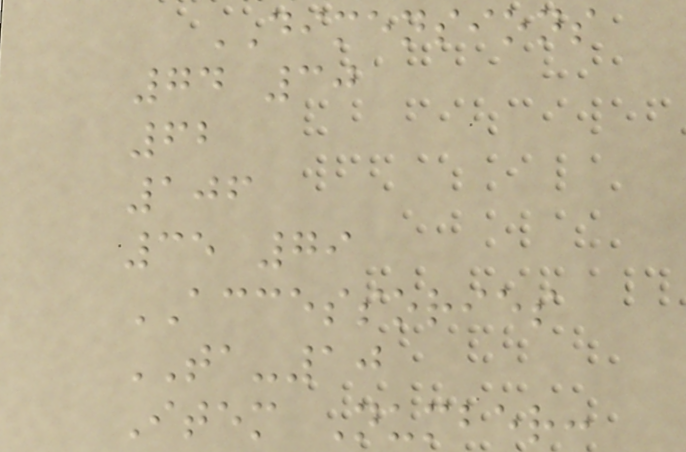DIMENSIONS
74 30
62
106
35 79
ACCESSORIES
TA-10
Item Number:
